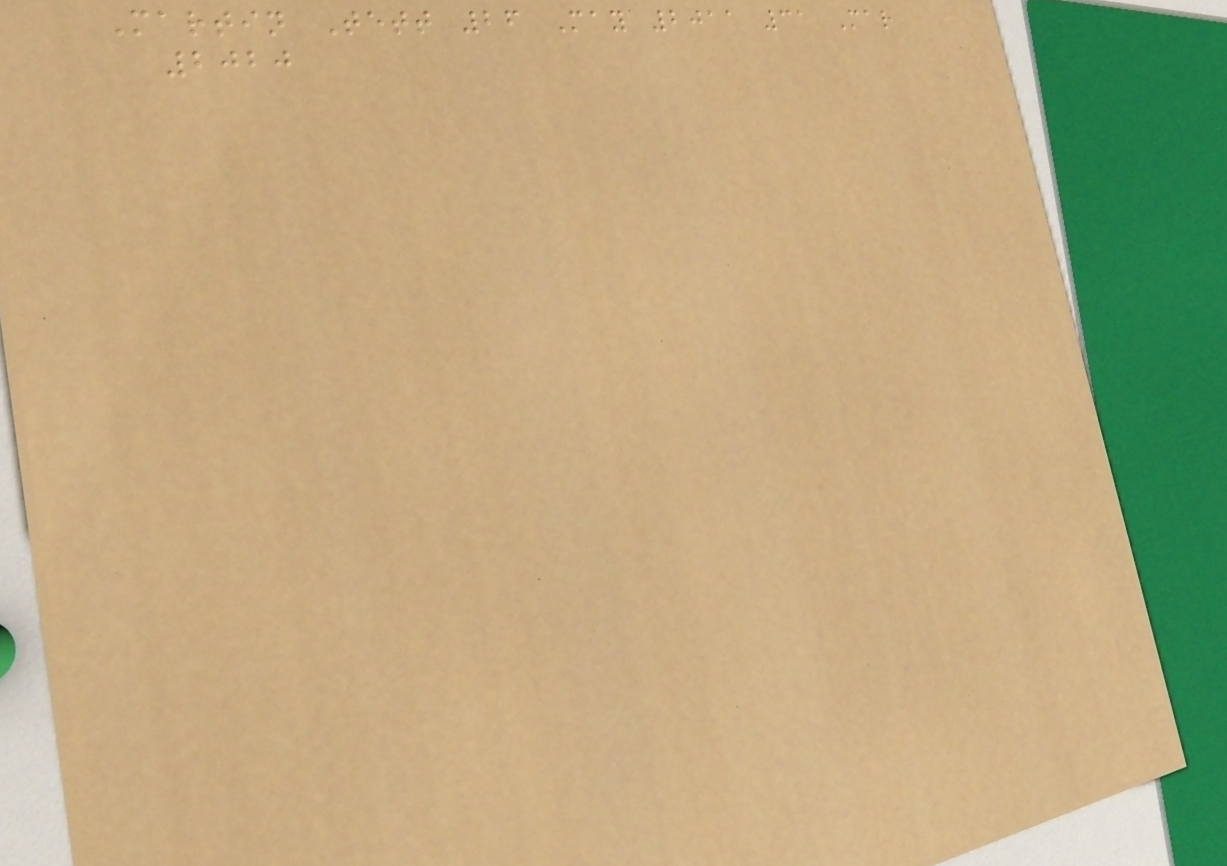Martin Tett 26 May 2011 31 Mar
2020
